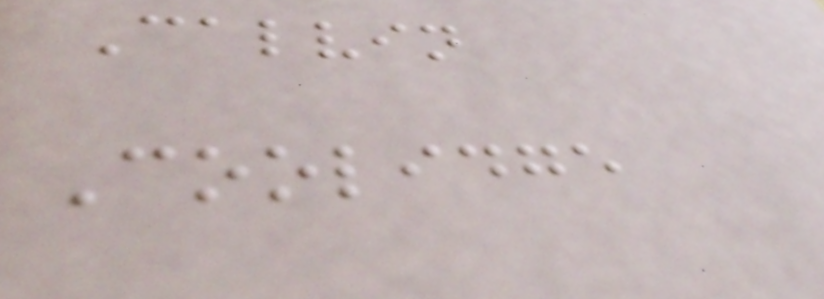Calvin
Coolidge
